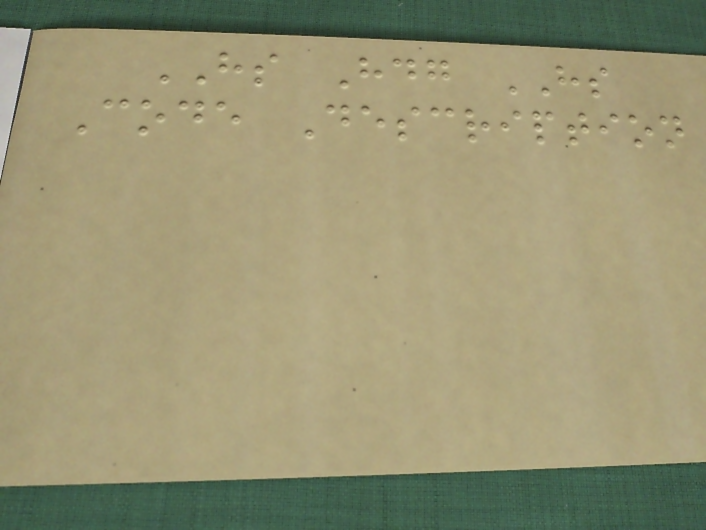HS Hdg HS
Code Description
